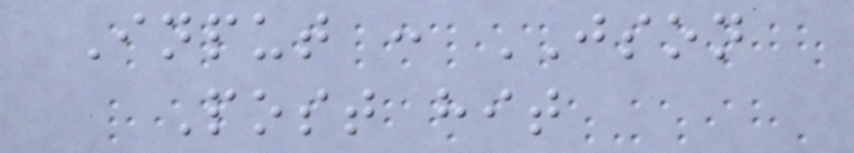Input : JSON
Post hit
